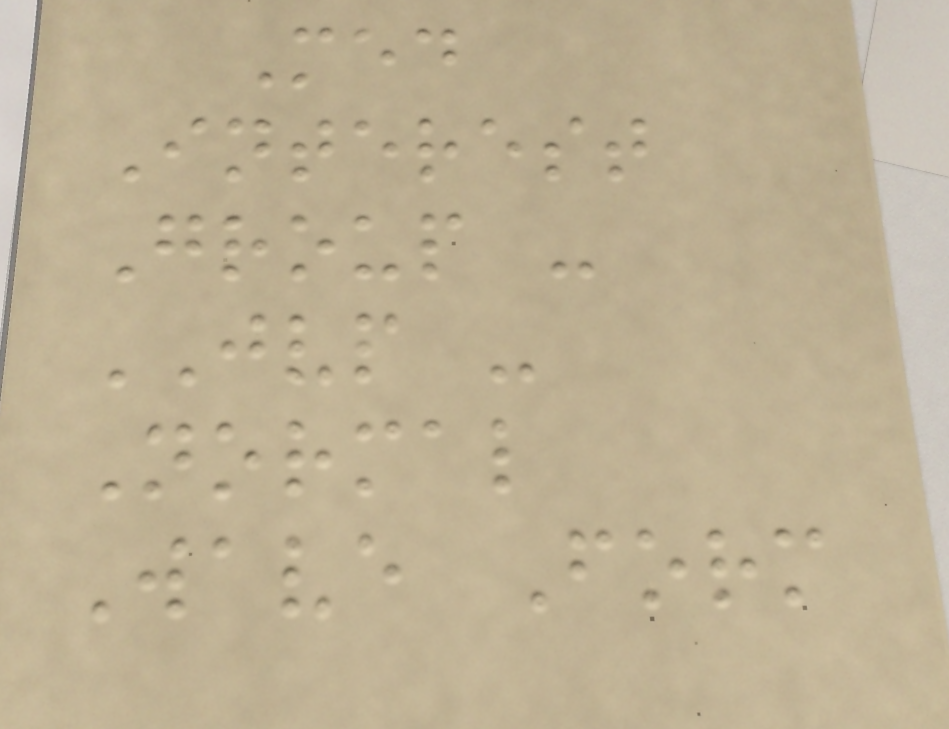Med
Interest
Group -
JVP -
Normal
Wave Form
